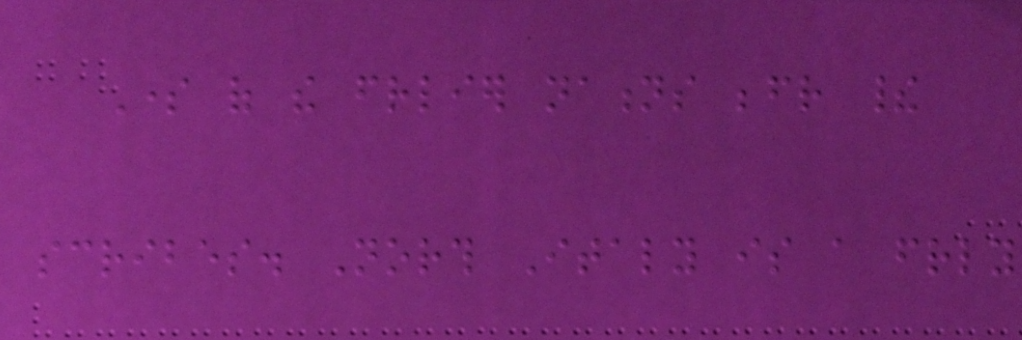Some of the friendlier nations befriend their
scribes. North Italy is a friendly
